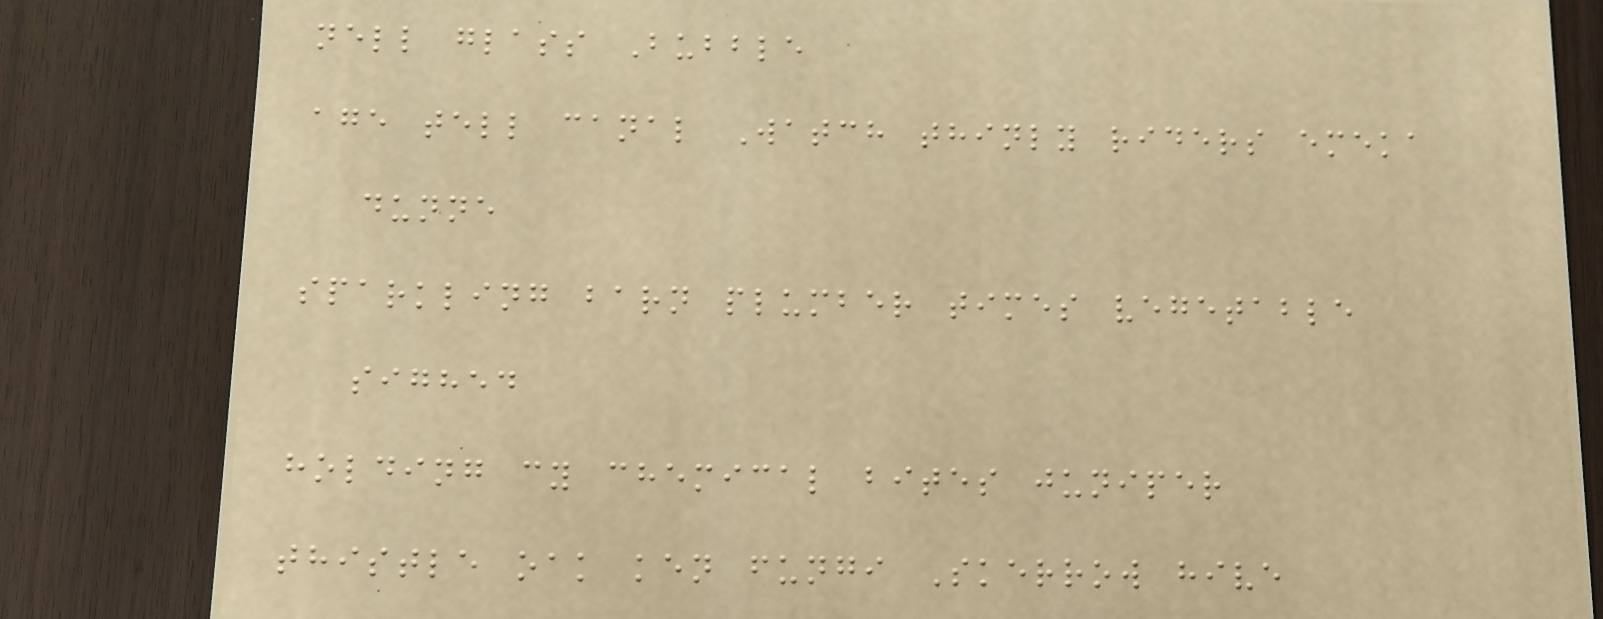nell glass Bubble
age tell canal Watch thinly riders emeka
dunne
sparkling barn plumber times vegetable
sighed
holding cy chemical bites juniper
thistle oak ken fungi Skerrow hive
